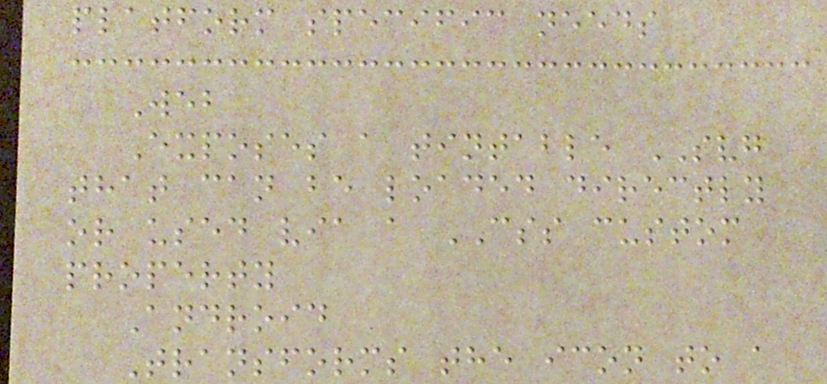platform specific needs
Web
Exposes a tintable SVG
that can be loaded directly
or used via a CSS custom
property
Android
Transforms the icon to a
